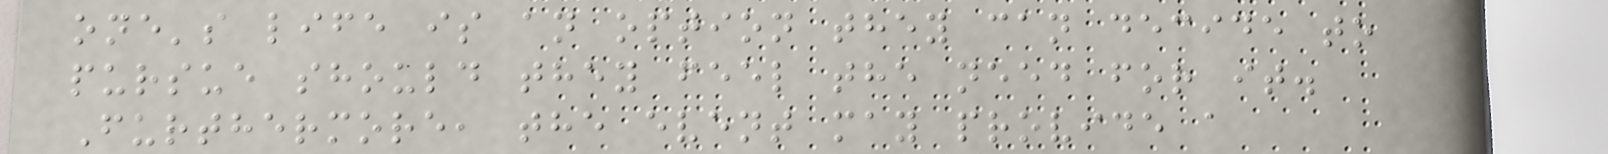one's life is an option they can decide to
pursue should they feel the need for it.
Furthermore, the event may provide a
